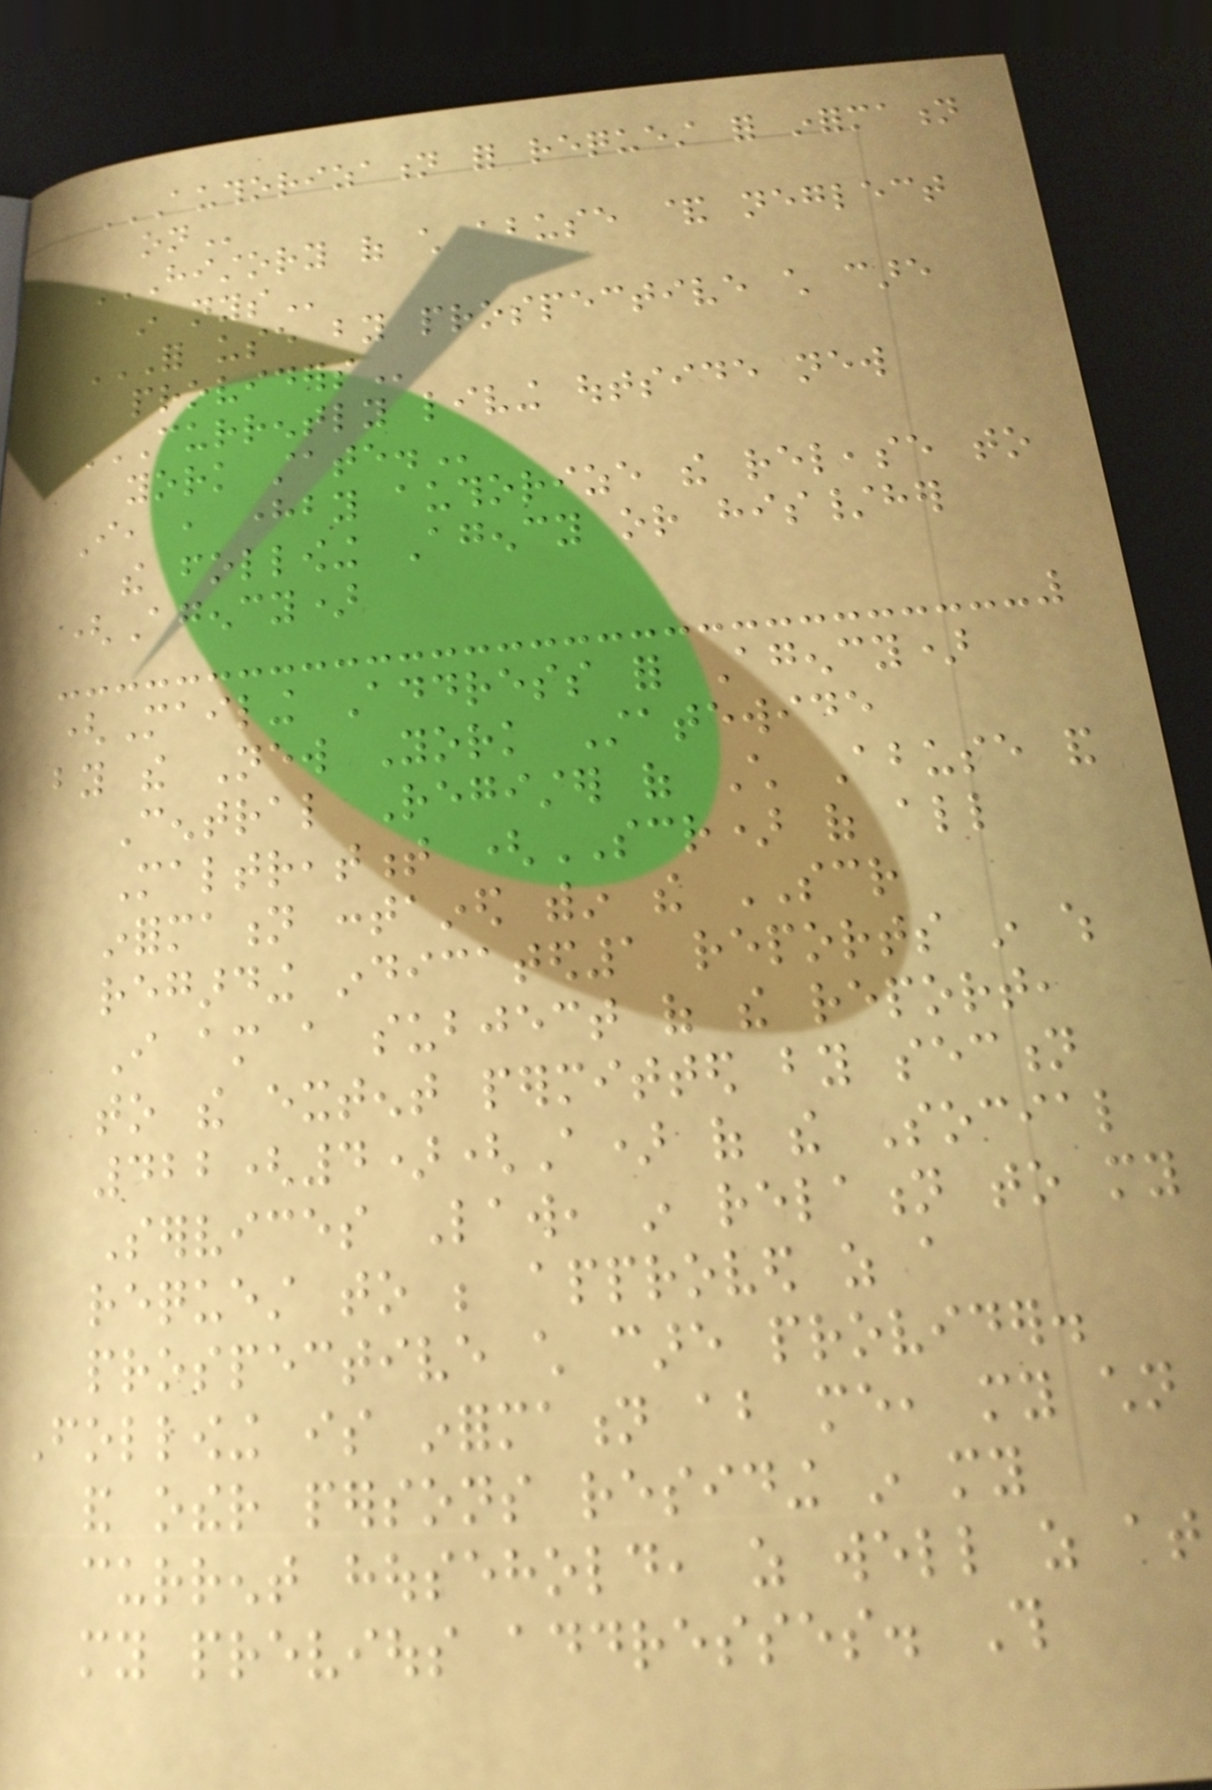AUTHORIZATION FOR REQUEST FOR INFORMATION
ON
HISTORY OF CHILD ABUSE & NEGLECT
IN NYS
FOR USE BY PROSPECTIVE CHILD CARE
PROVIDERS
CURRENTLY LIVING OUTSIDE NEW
YORK STATE.
I, , hereby authorize the release to
the following Agency or his/her
(Agency)
(Mailing Address for Agency)
by the New York Statewide
Central Register of Child Abuse and
Maltreatment (SCR) of all
information contained within the SCR
regarding indicated1 reports in which
I am a subject of the report,
to the extent permitted by section
422(4)(A) of the Social
Services Law, in relation to my
request to be approved as a
prospective child care provider.
Following is information about me, my children
and other persons residing in my
current household, as well as at
my previous addresses. This
